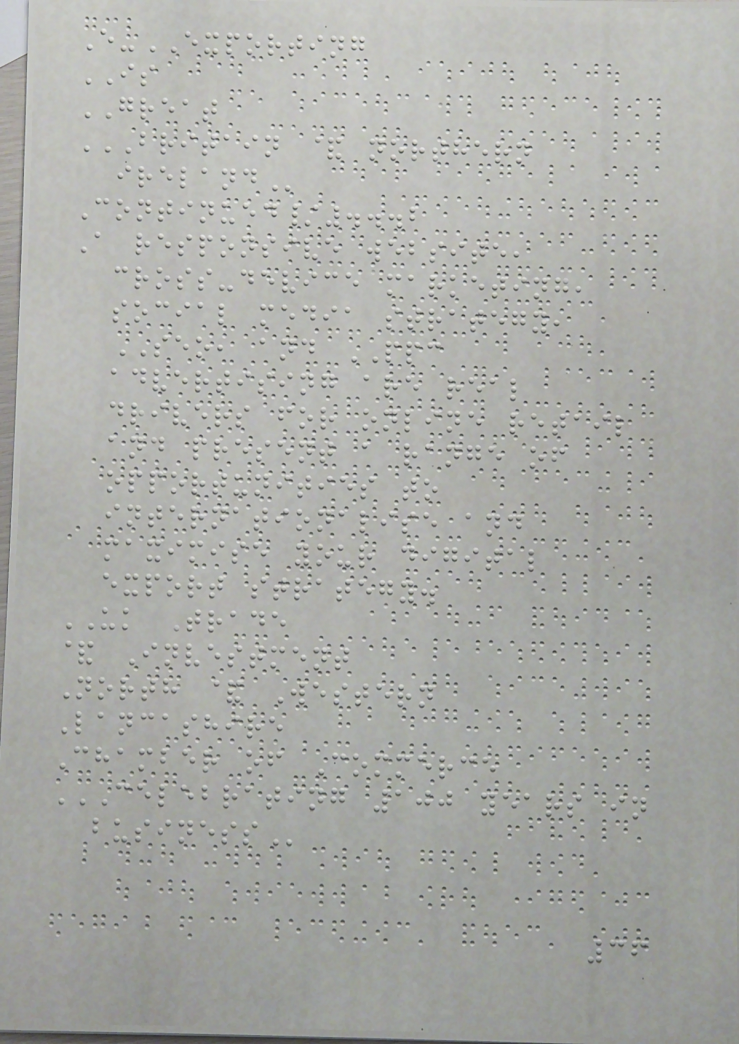E-EXPORTING
IS
GREAT
BRITAIN & NORTHERN
IRELAND
Continued/...2
A responsive website,
cross-device marketing,
social media strategy,
SEO, and PPC
advertising are real
drivers for online retail
and present a range of
opportunities to
internationalise and
maximise your digital
export strategy.
UK Trade
& Investment
North & Western
Lancashire
Chamber of Commerce
CELEBRATING 100 YEARS IN
BUSINESS
36
